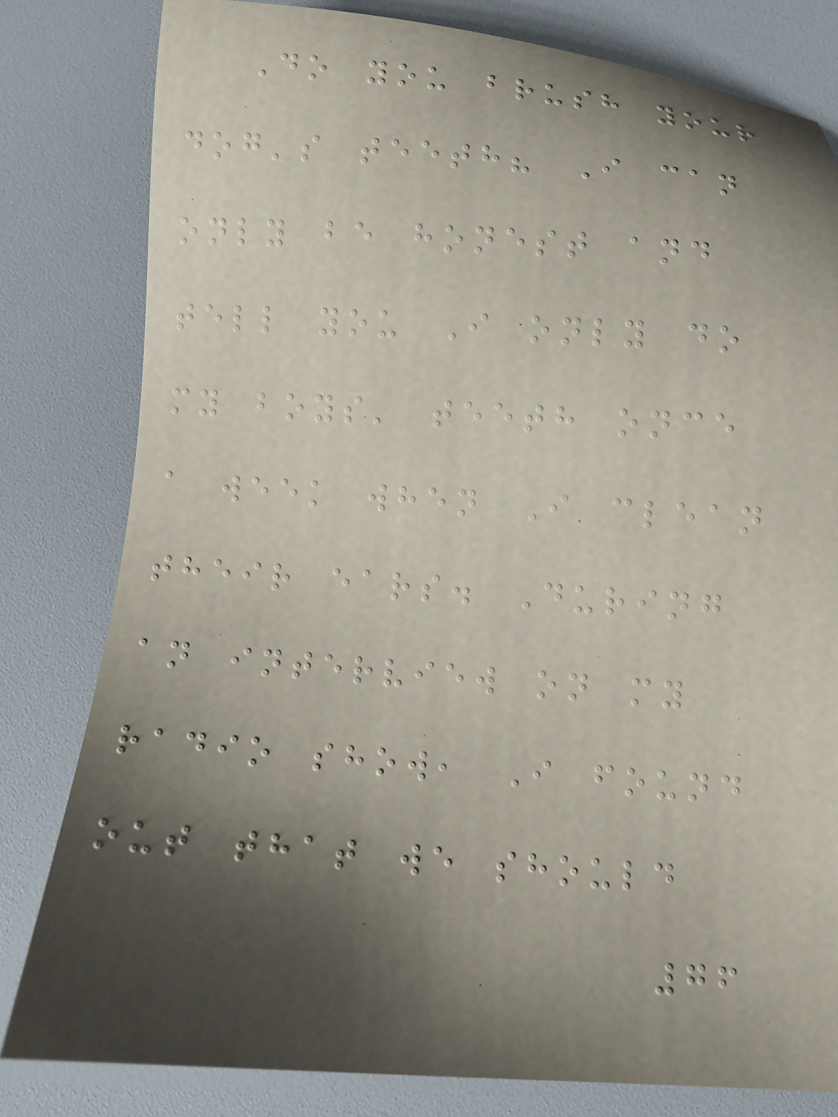Do you brush your
dog's teeth? I can
only be honest and
tell you I only do
my boys' teeth once
a week when I clean
their ears. During
an interview on my
radio show, I found
out that we should
76
